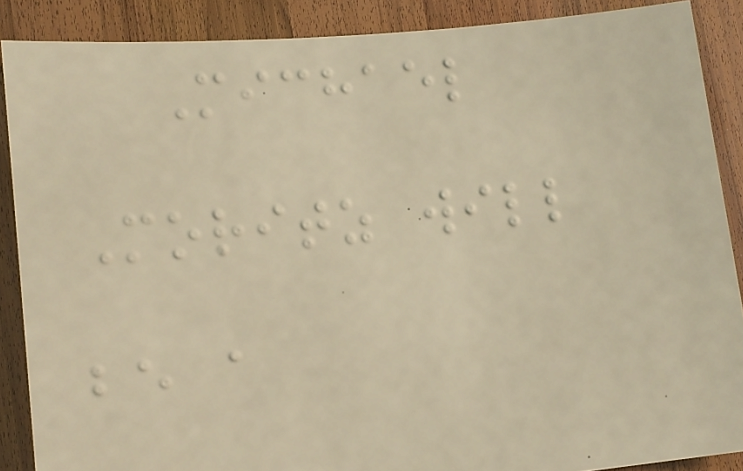Michael
Moritz will
be a
